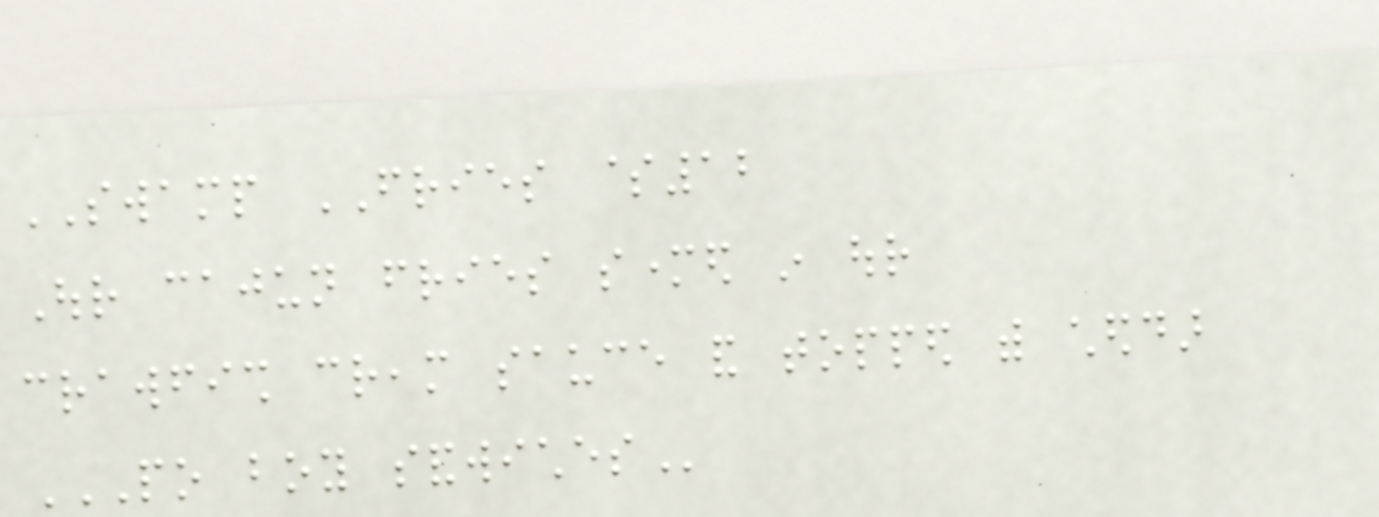SWAMP FRIES $12
Our cajun fries smothered in our
crawfish cream sauce and topped with cheddar
PO BOY SANDWICHES
